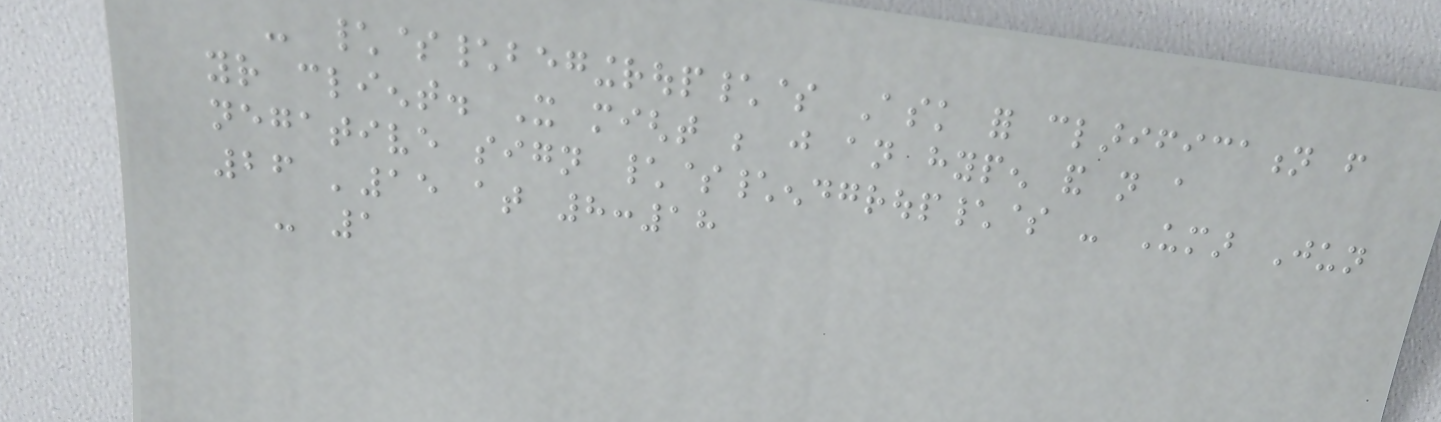- \$\begingroup\$ Ask for clarification from
your client. It might be just an hypen and not a
negative sign \$\endgroup\$ - Umar Jun
26 '15 at 8:18
- 1
